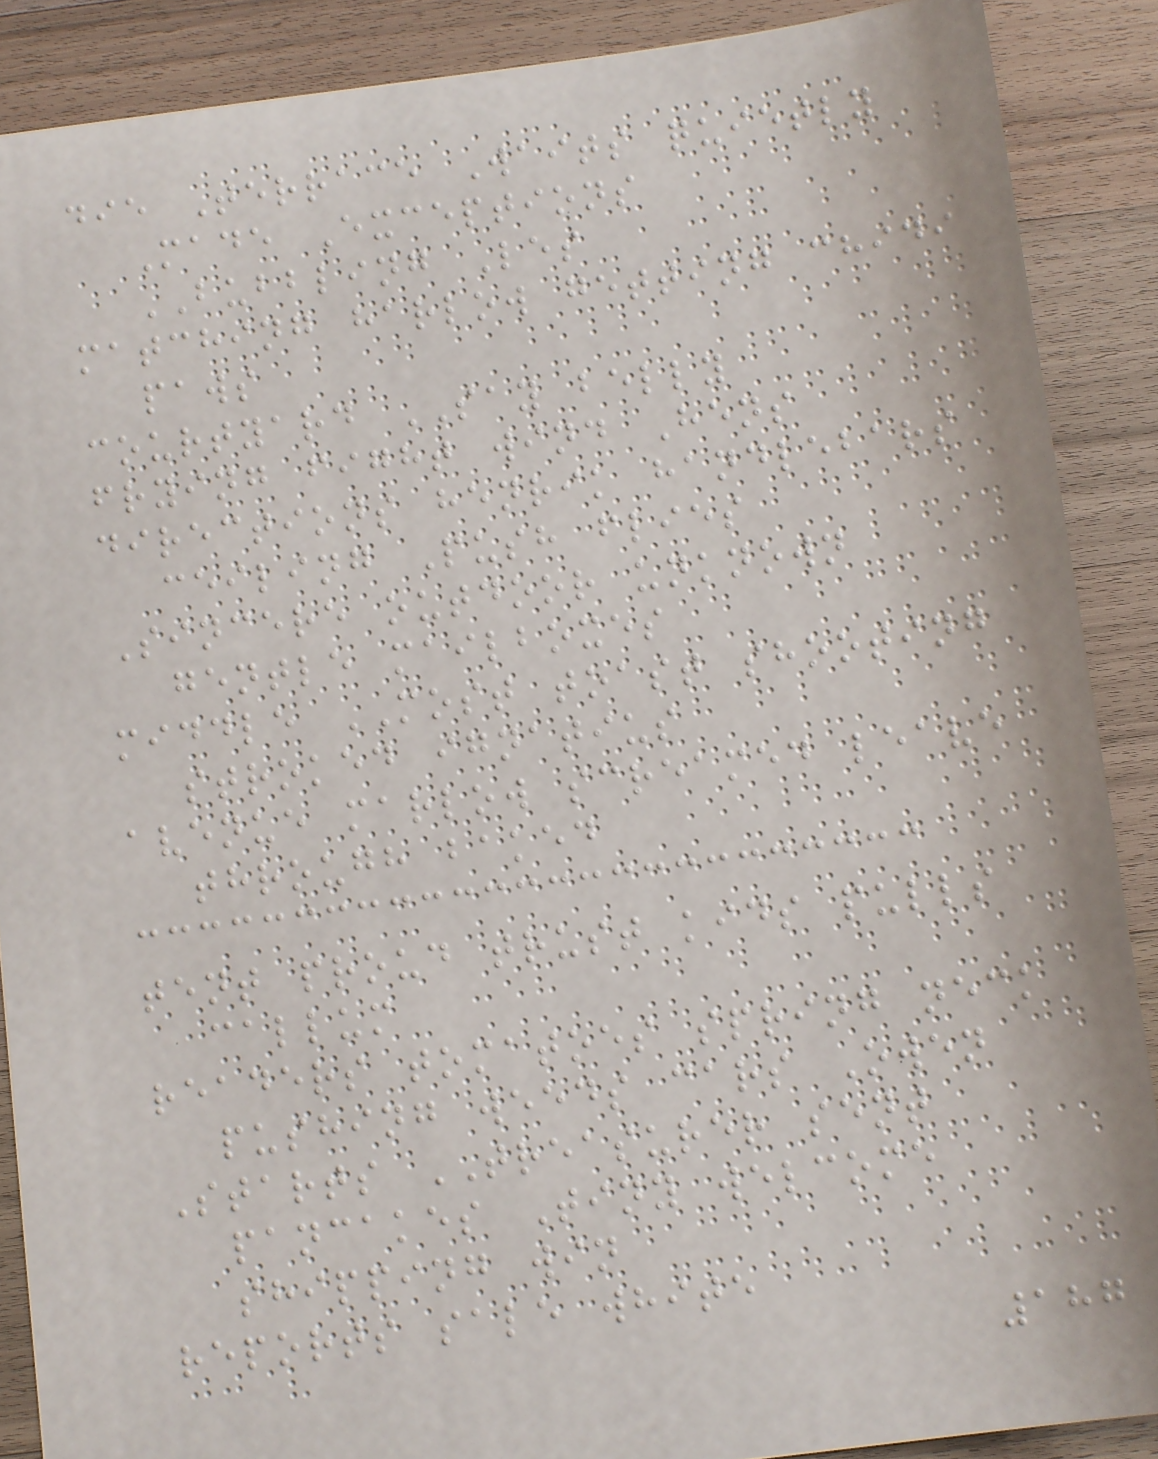die Terrace Waits quietly
Made Exceptions
BUBBLING Les
matching harlow getting chidi
paws
courtyard SAY belly
frying fight wind Hens
directions henrik handlebars
ceiling Push flies
Sincere outdoor unknown
gentle mailboxes
middle MOST toast shooting
stroked ignatius
avenue marlow screamed leave
through baked
tent proud trust kids pulls
callum
readers tomatoes spring neck
pushing weeds cars Owen
Starts TREASURER sent
pancakes Tiny welcome
shipping win
reports sale white
187
